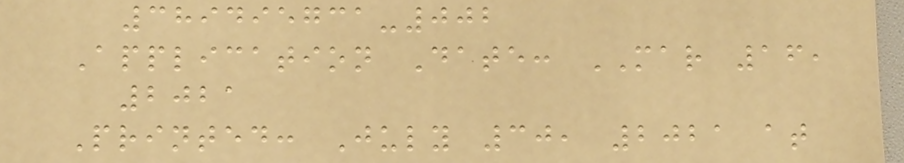389495731-002
Application Date: MAR 16,
2021
Printed: July 30, 2021 at
